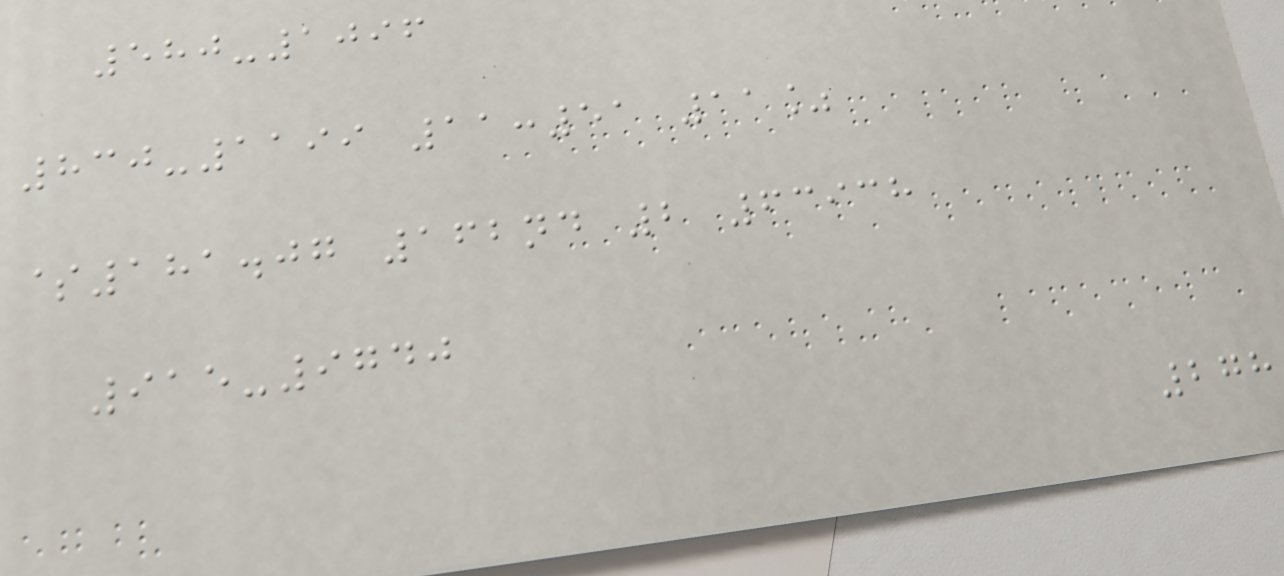580-1096
830-1199 11:51 11%
$181.07 162nd 2 63938
915-9740
278
